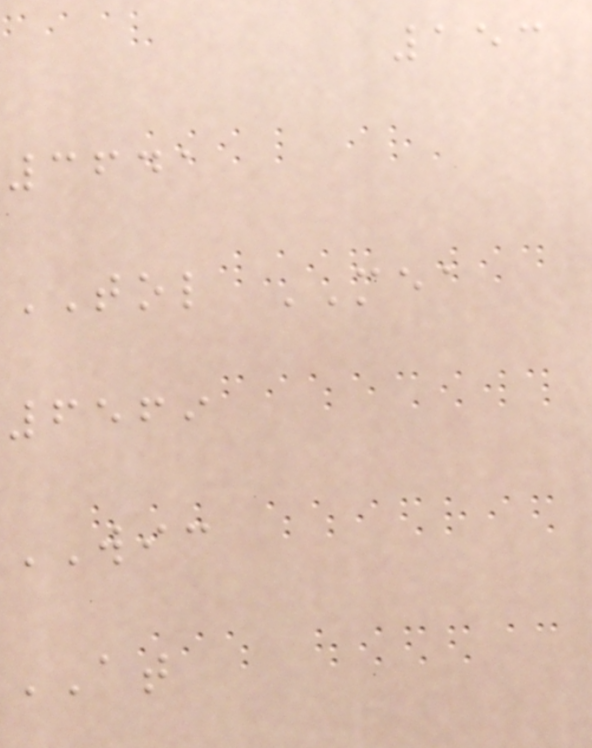153
3641
TOL MEA
6569
WIC
AT
